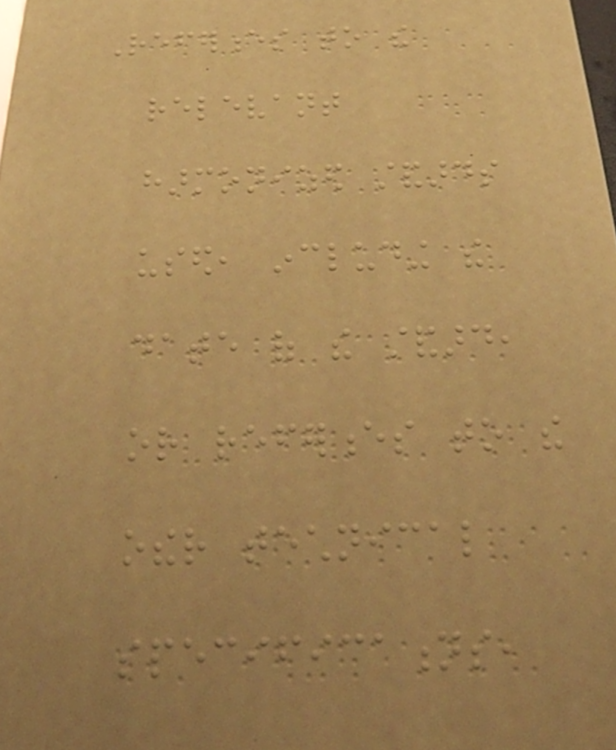References to the
relevant
harmonized standards
used, including the
date of the standard,
or references to the
other technical
specifications,
